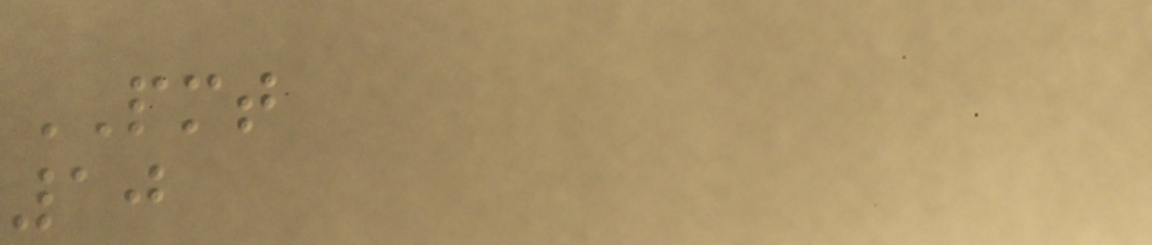PMT
10
